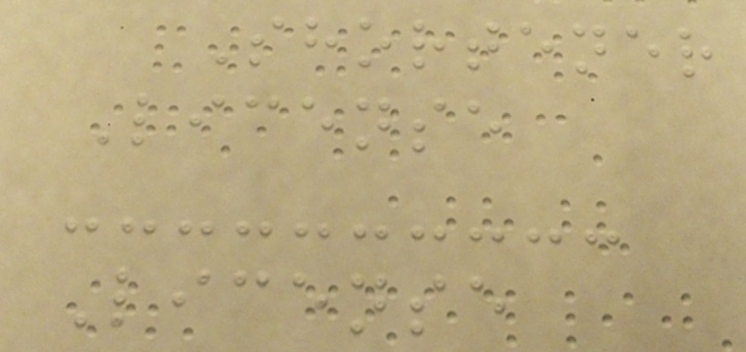Shortener
License
License
